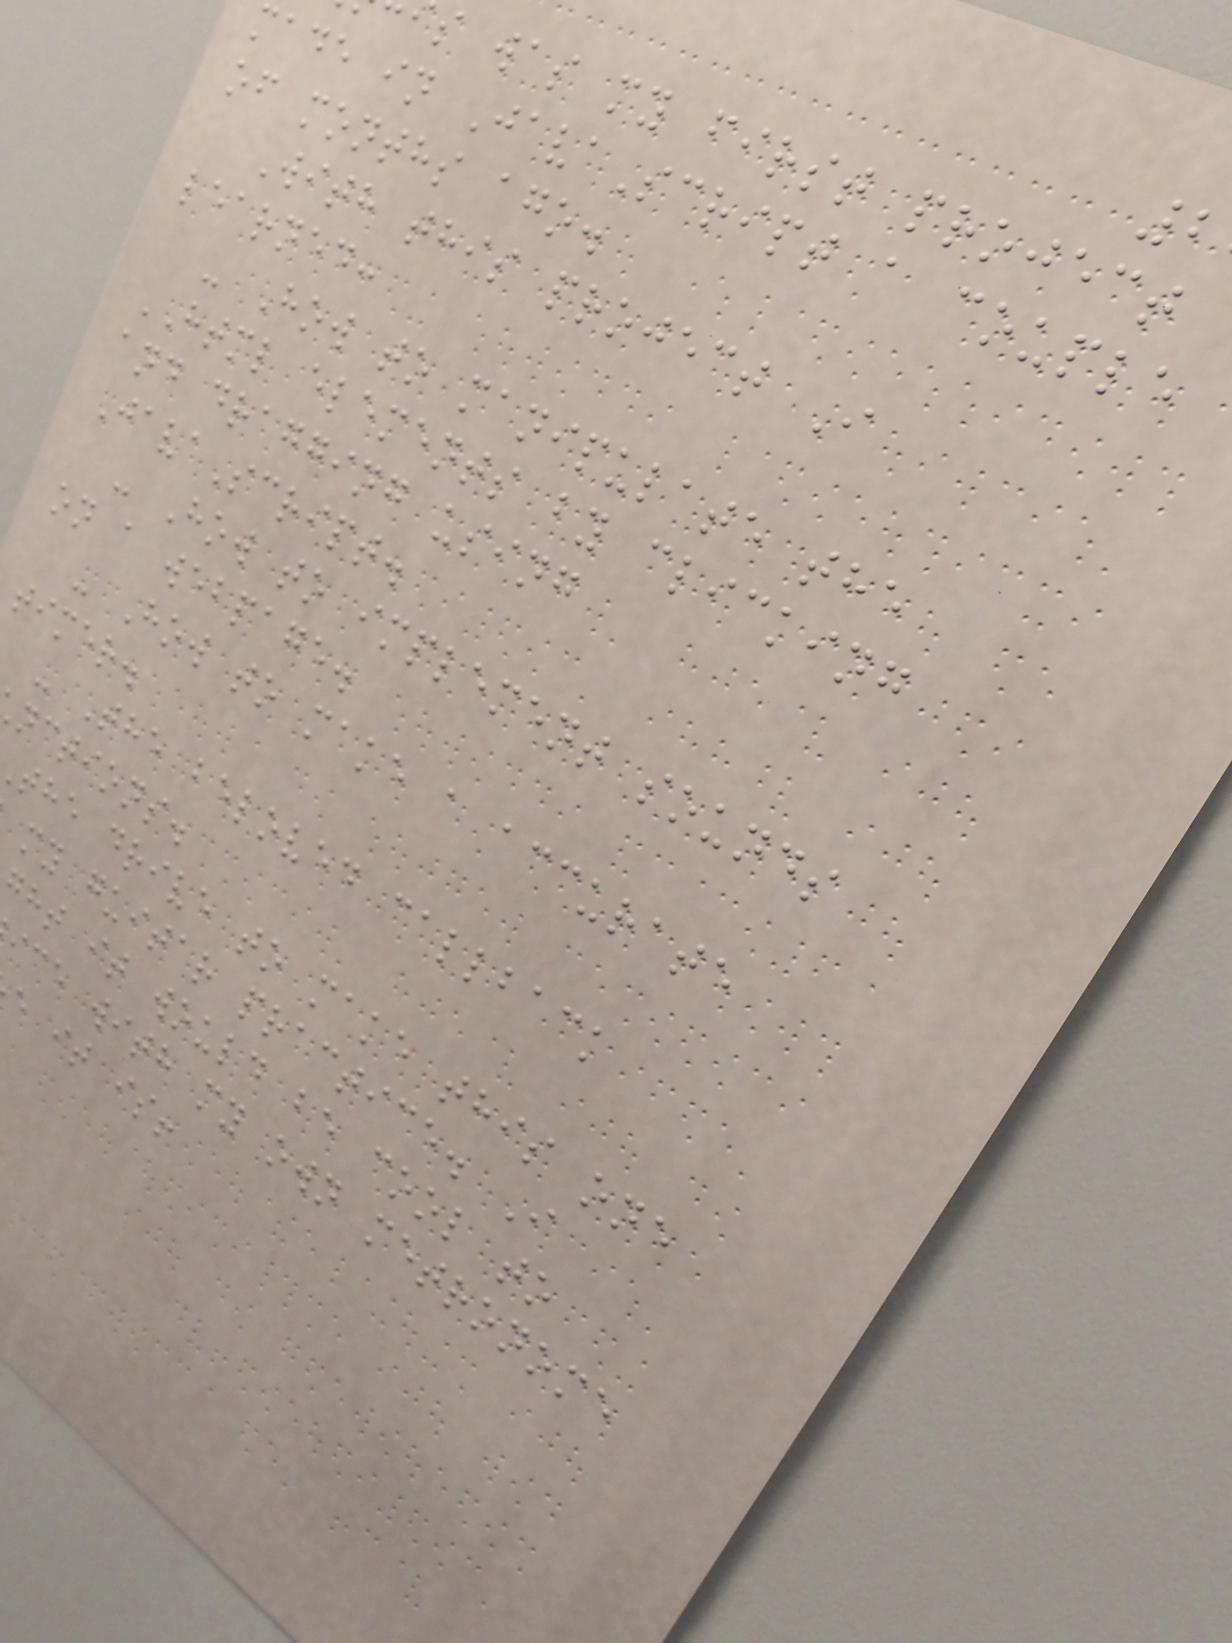s was my first project
made in JavaScript a couple
of months ago.
With this project I
learned:
- How to manipulate the
HTML elements by clicking
and dragging using
JavaScript.
- How to implement sounds
on a webpage.
- How to make a accurate
timer.
- The beloved callback
nctions.
the drive to make this one
my guitar practice. I
ght it would be cool to
ice with my own metronome
e it is!
